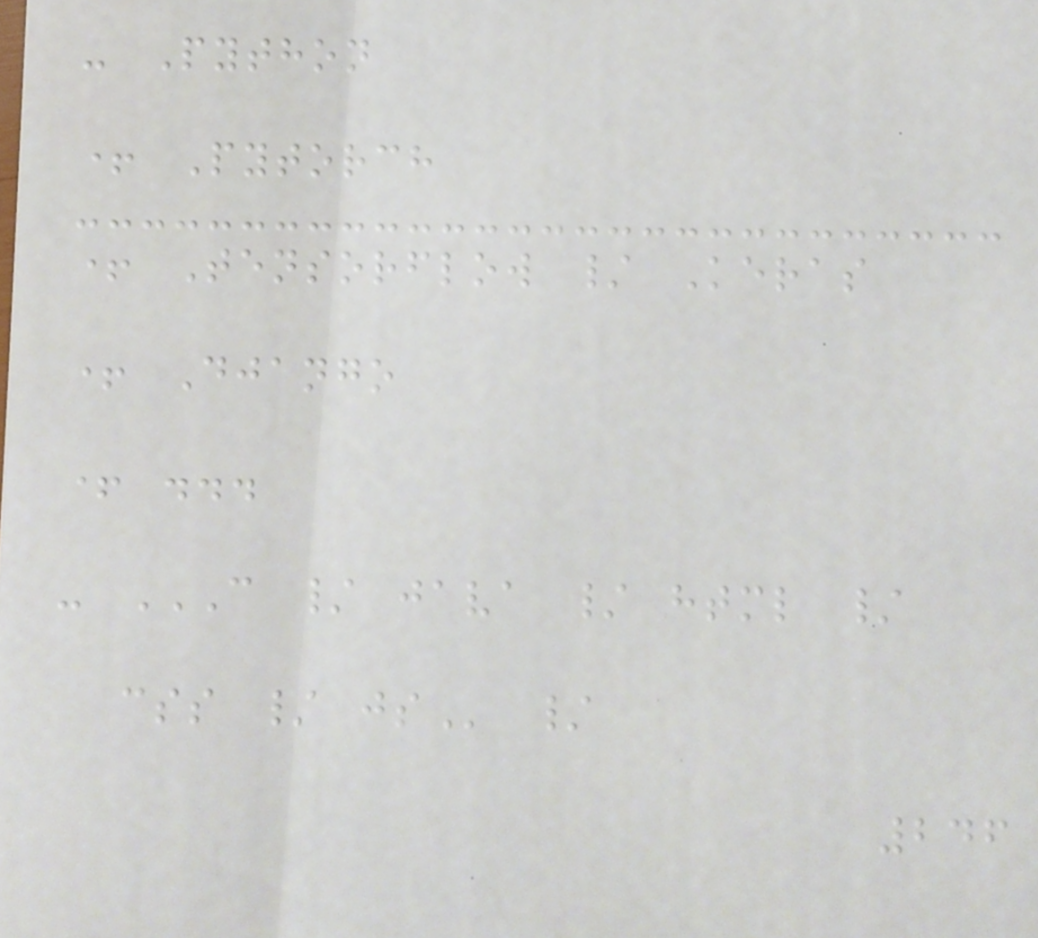- Python
+ Pytorch
+ Tensorflow / Keras
+ Django
+ ...
- C / JAVA / HTML /
CSS / JS /
246
